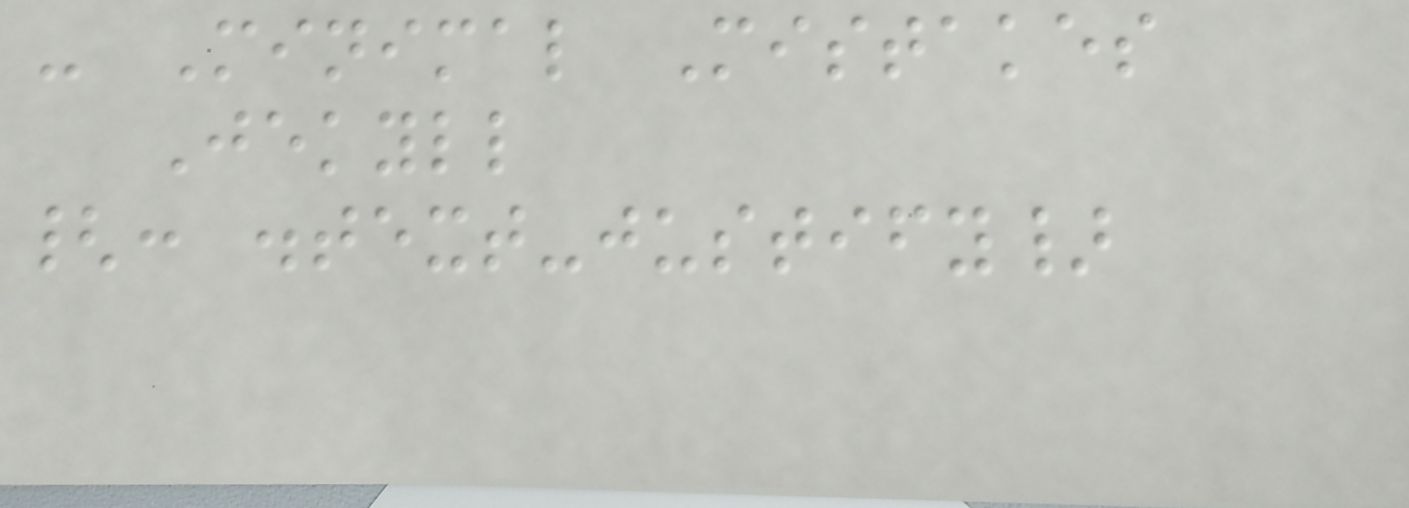- Minimal Mistakes
Jekyll
{: .text-justify}
